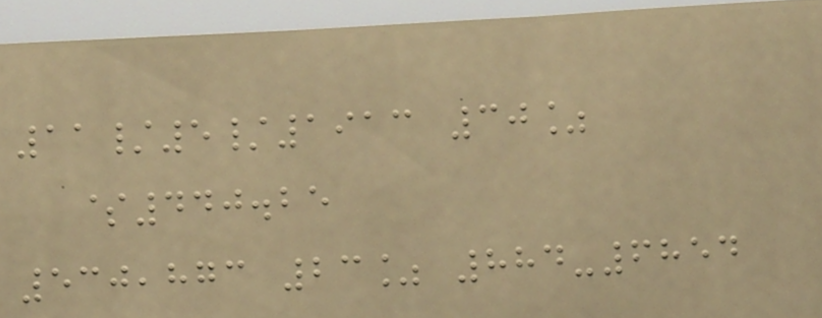11/5/1913 30%
$440.25
530,873 23% 884-6854
